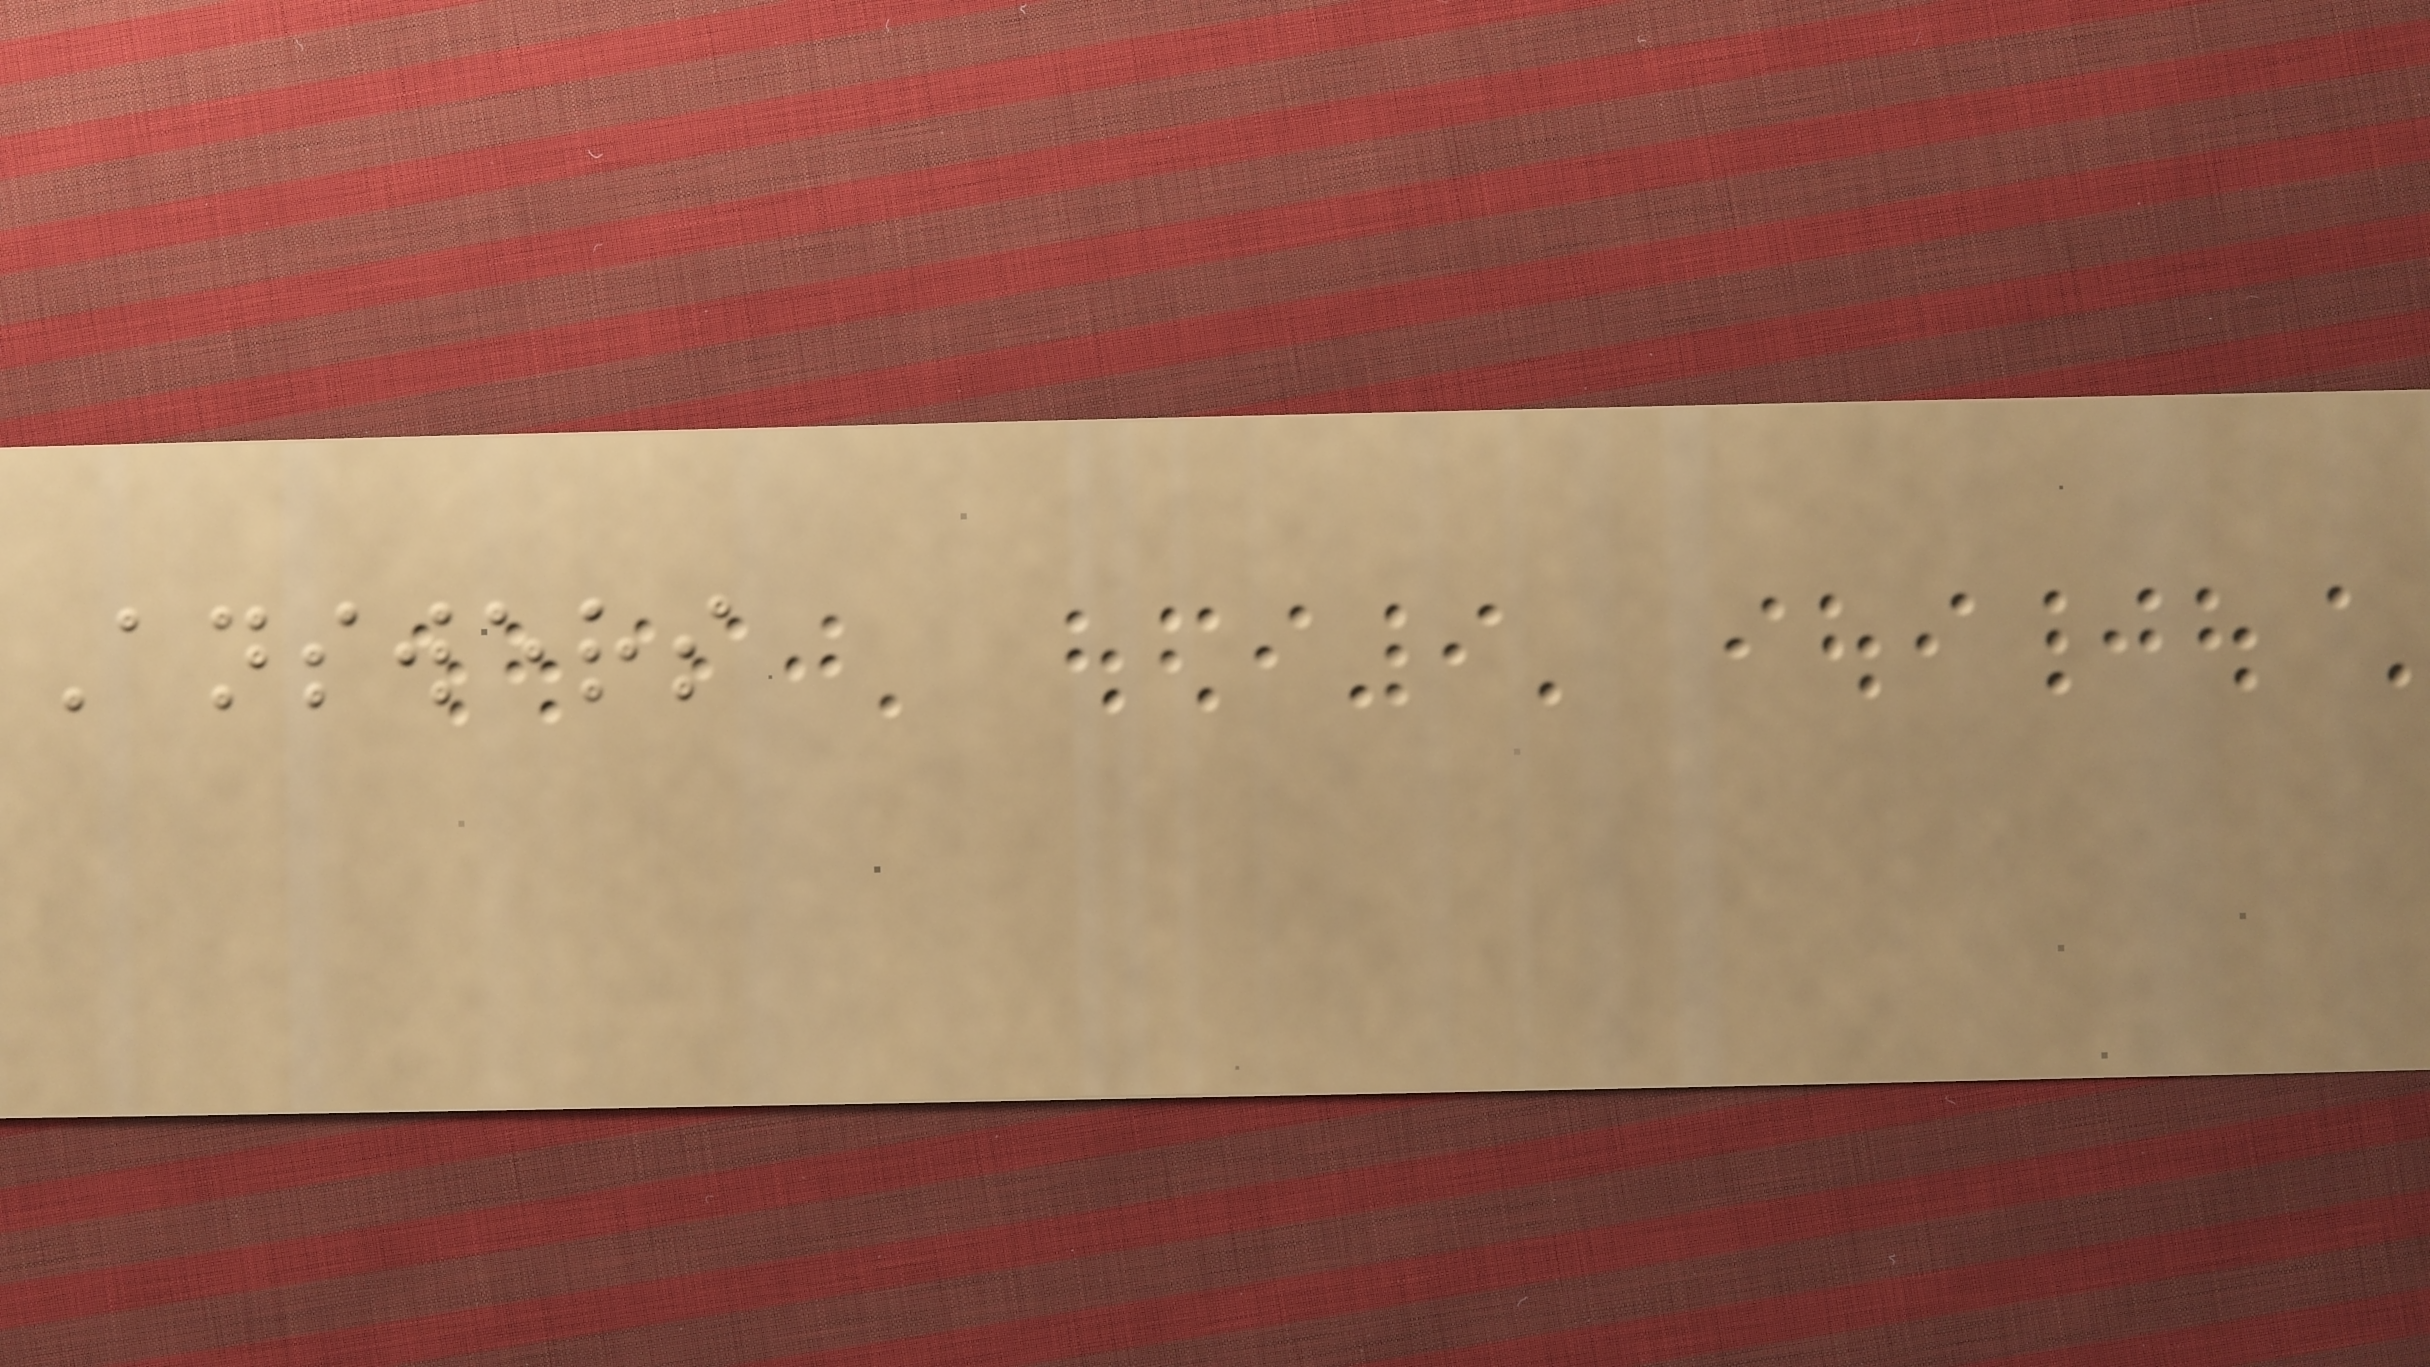Answers
